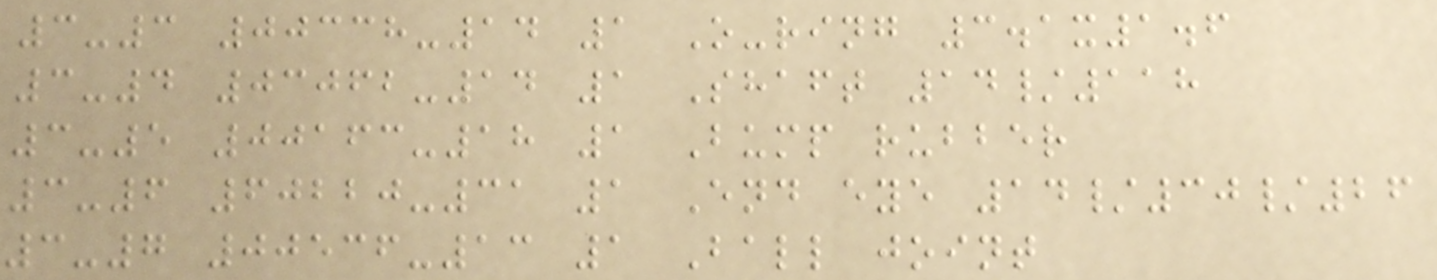3-3 00338-14 1 O-ring 3.1x1.6
3-4 03062-14 1 Shaft 14/118
3-5 00163-18 1 Bump rubber
3-6 60220-31 1 End eye 14/30/26
3-7 00536-13 1 Ball joint
